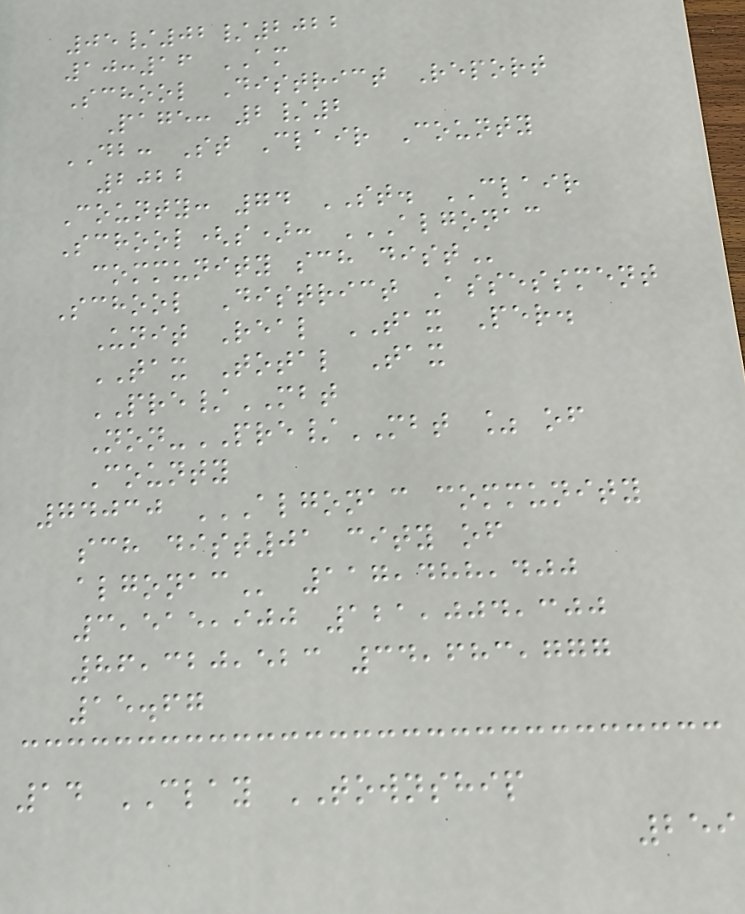05/02/2022
10:16 AM
School District Report
Page: 2/2
DB: St Clair County
2022
County: 74 ST. CLAIR
School(s): ALGONAC
COMMUNITY SCH DIST
School District Assessment
Unit Real TAX Per.
TAX Total Tax
PRE/MBT
Non-PRE/MBT % of
County
74030 ALGONAC COMMUNITY
SCH DIST01 CITY OF
ALGONAC 117,488,400
3,515,900 121,004,300
86,320,523 34,683,777
15.67
14 CLAY TOWNSHIP
259
